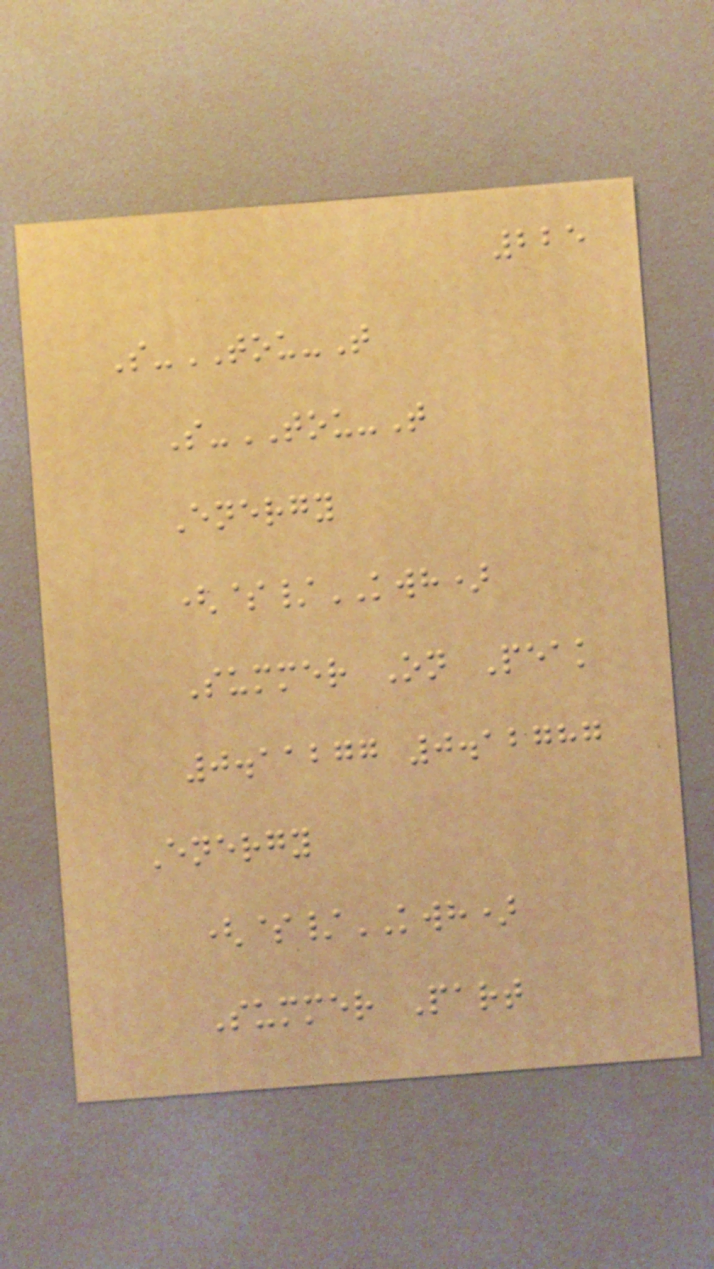225
S-TOU-T
S-TOU-T
Energy
($/KWH)
Summer On Peak
0.11277 0.12787
Energy
($/KWH)
Summer Part
